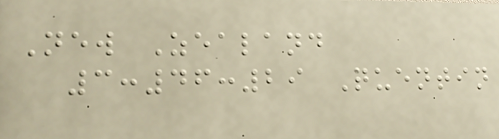New Zealand
3:46:29 Quentin
